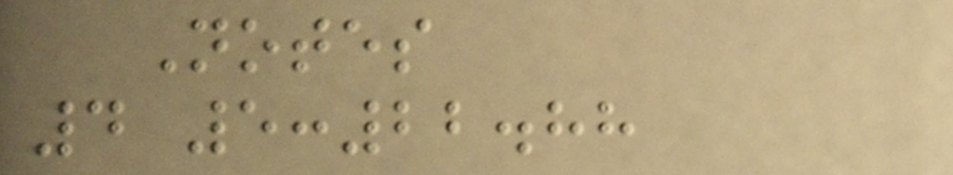Notes
4 5:22.88
